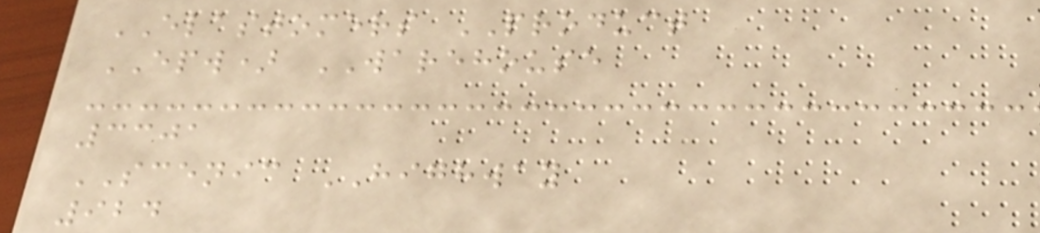ELASTOMERS PRODUCT
EPW) WAREHOUSE
3301
SCENIC HIGHWAY
924
